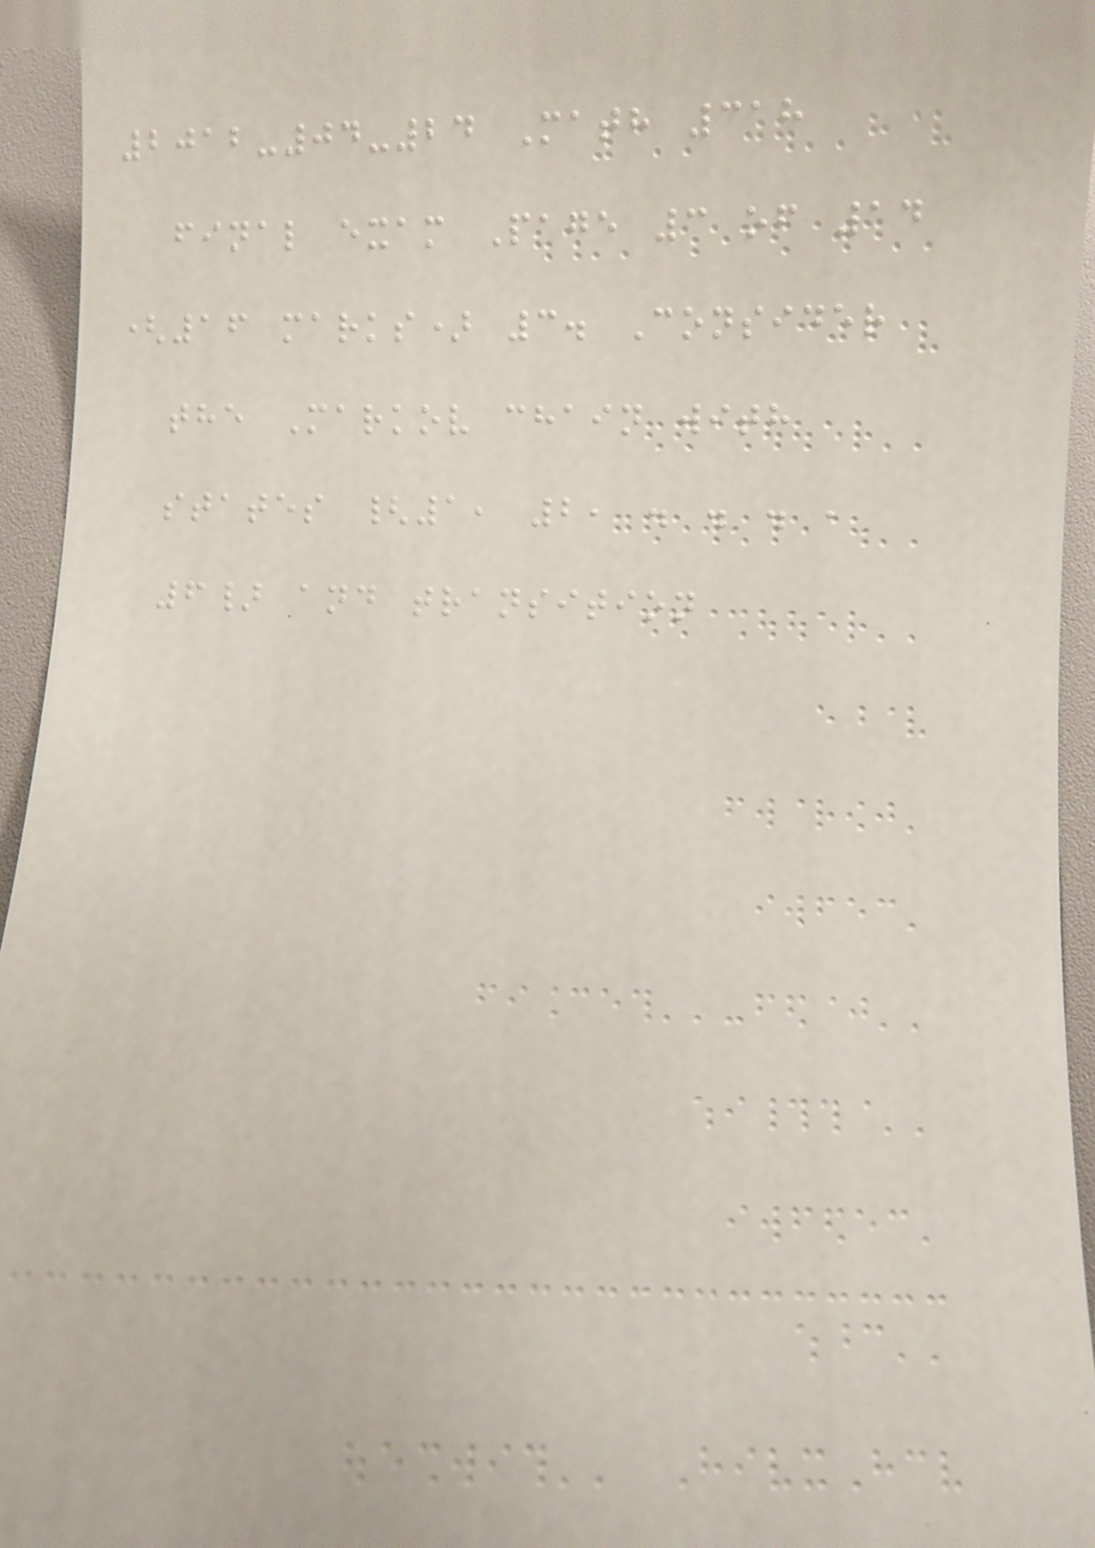2012-04-24 Math 318
final exam Page 3 of 14
(16 marks) 3. Consider
the Markov chain with
states {1, 2, . . . ,
6} and transition
